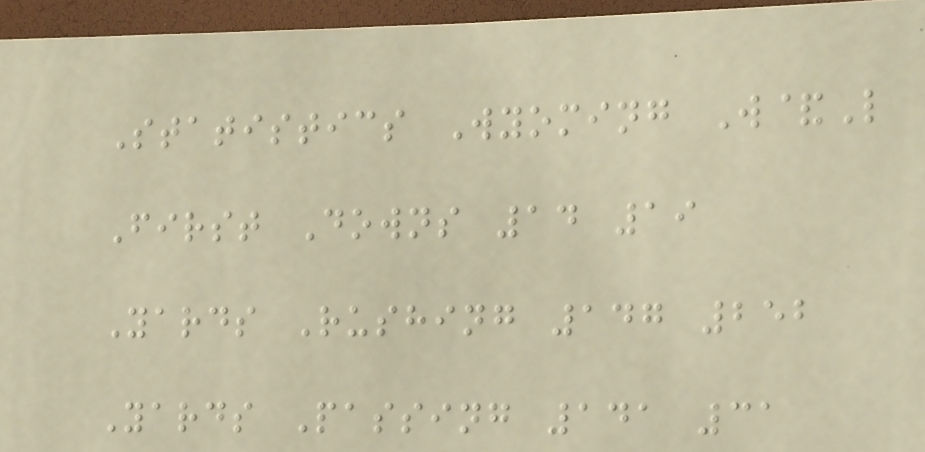Statistics Wyoming W&L
First Downs 14 19
Yards Rushing 147 252
Yards Passing 141 31
